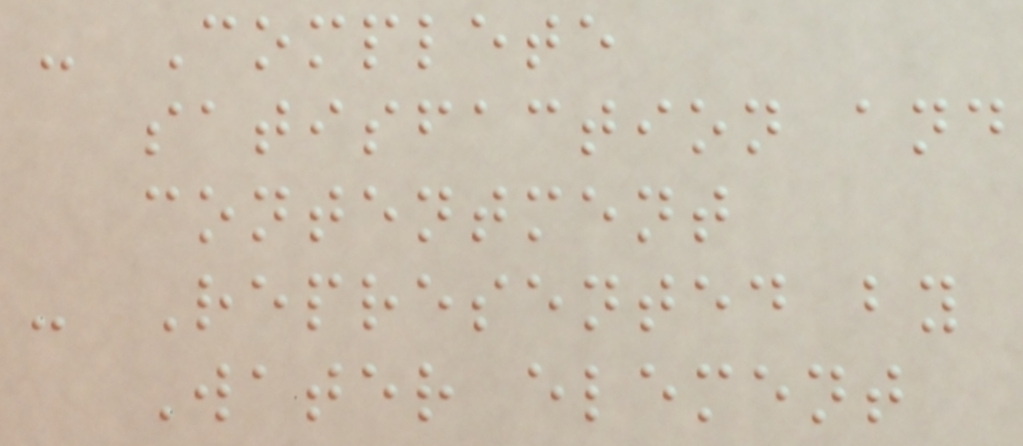- Complete
satisfaction and
contentment
- Represented by
Water element
